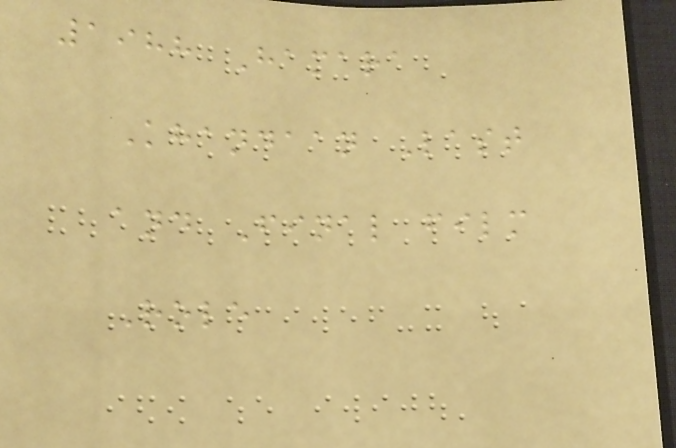1988 Hamara
Khandaan Last
and Final film
Role
